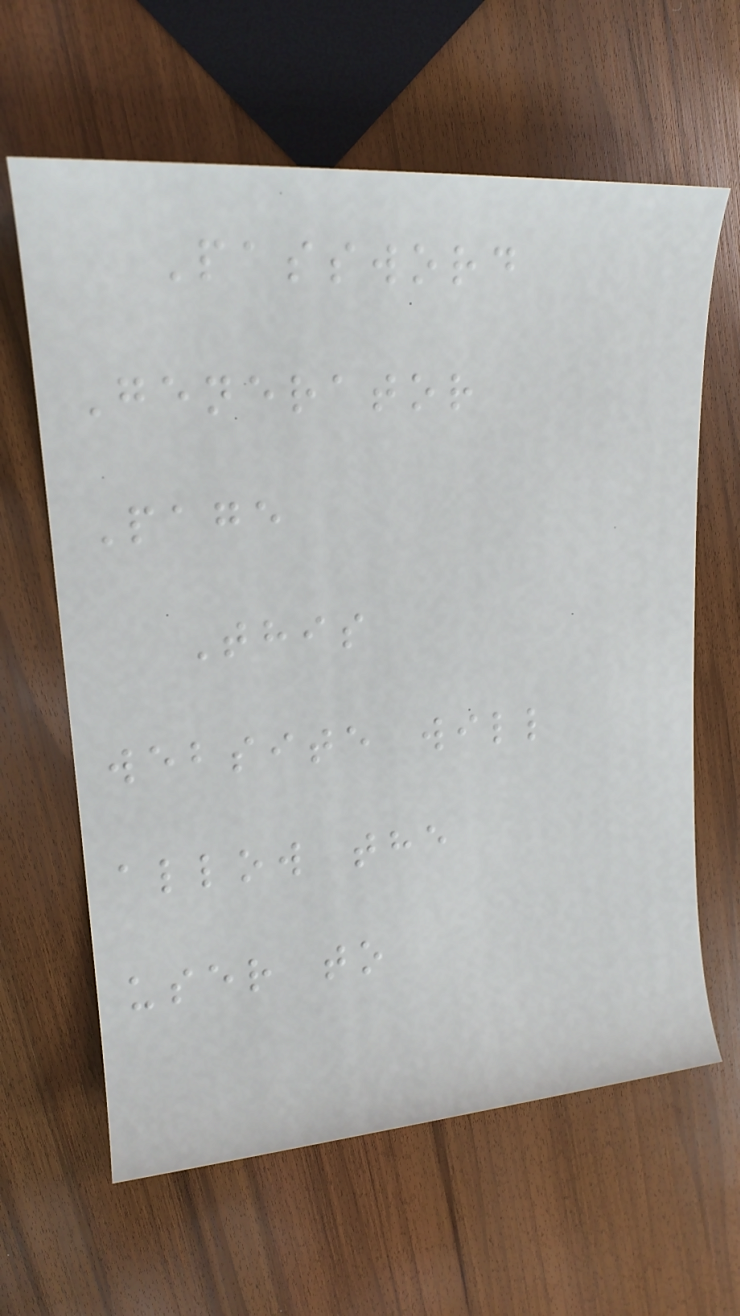Password
Generator
Page
This
website will
allow the
user to
